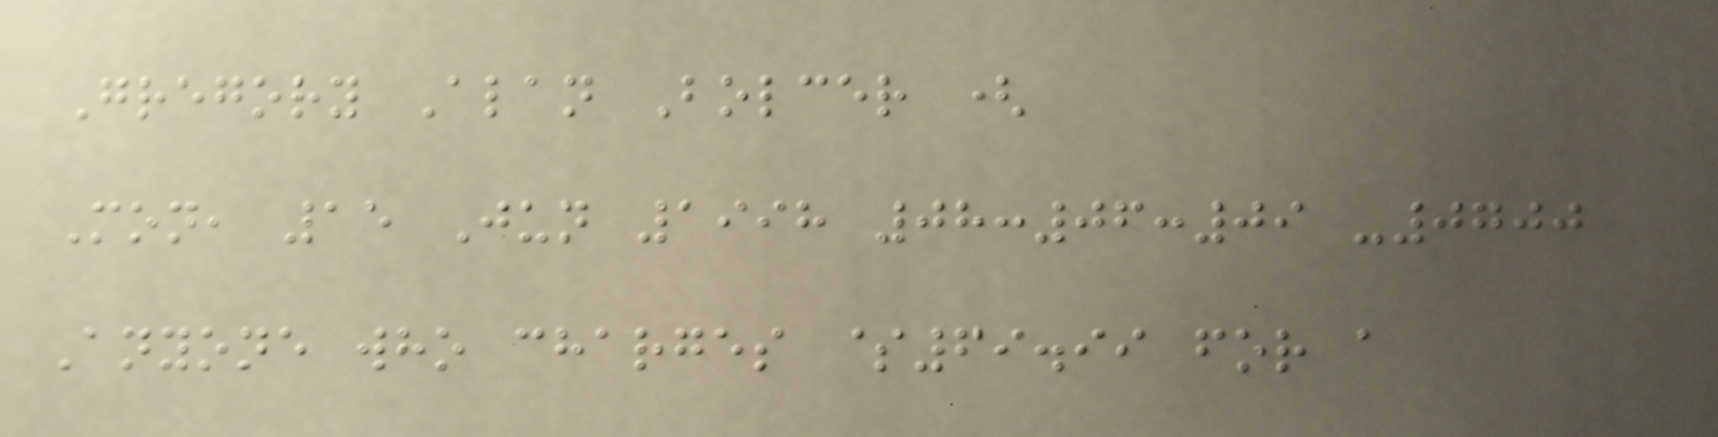Gregory Alan Bolcer (
Mon, 15 Jun 1998 08:06:09 -0700
Anyone who charges $69.99 for a
